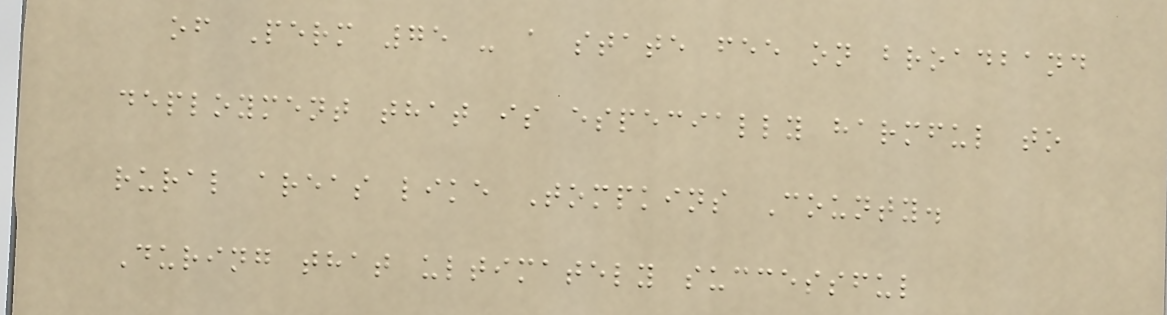of Perm 75 - a state fee on broadband
deployment that is especially harmful to
rural areas like Tompkins County.
During that ultimately successful
